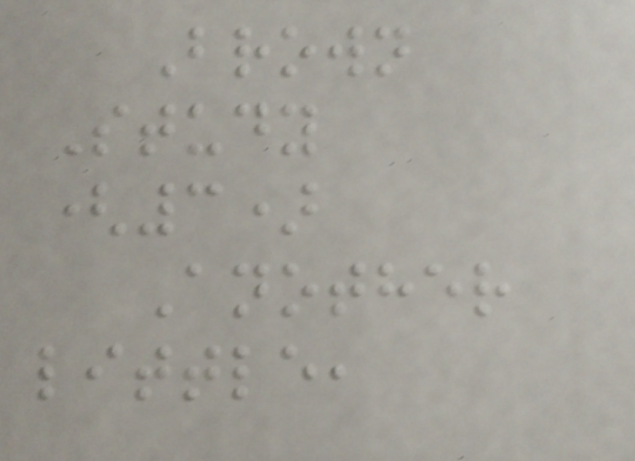Brown
Study
(3)
Another
little,
